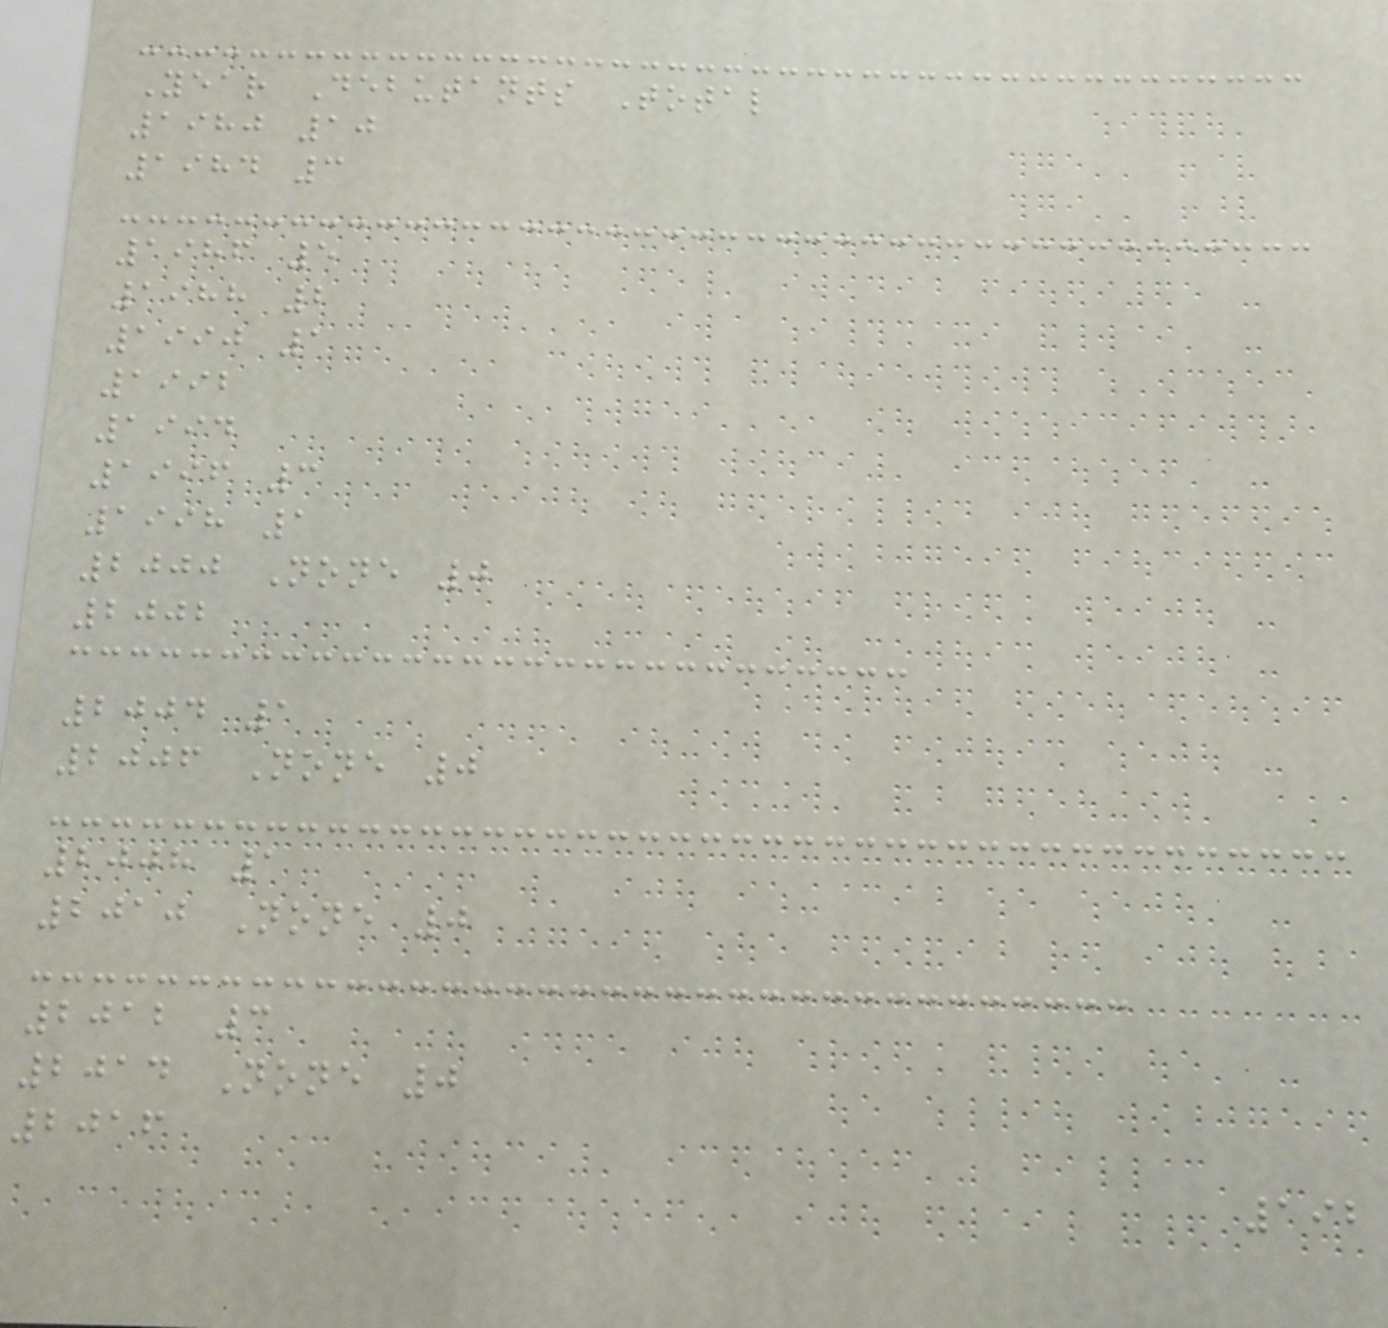Year Debutants Total
1980 10
1984 3
1986 5
1988 2
1990 1
1992
1994
1996 3
1998 1
2000 None 0
2002
2004 1
2006 None 0
2008 1
2010 None 0
2012 3
2014 None 0
2016
192
